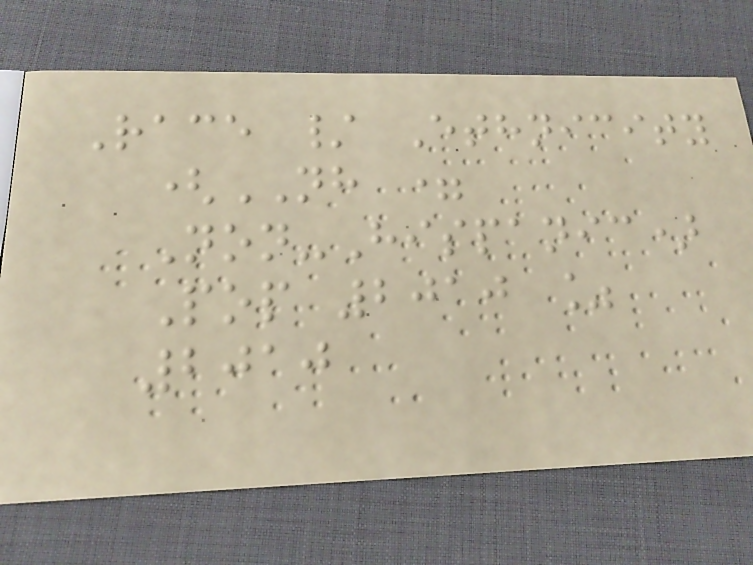Race / Ethnicity
(NH =
Non-Hispanic)
Pop 2010 %
2010
